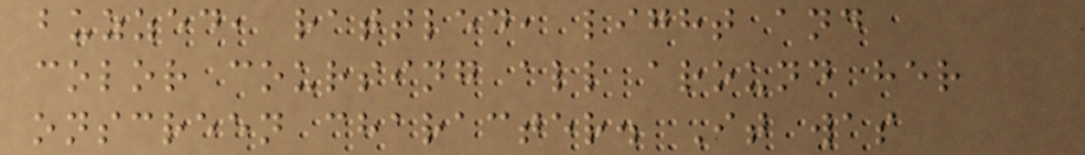buzzed, rattled, light and
color coursing all around her
onscreen character. It was
